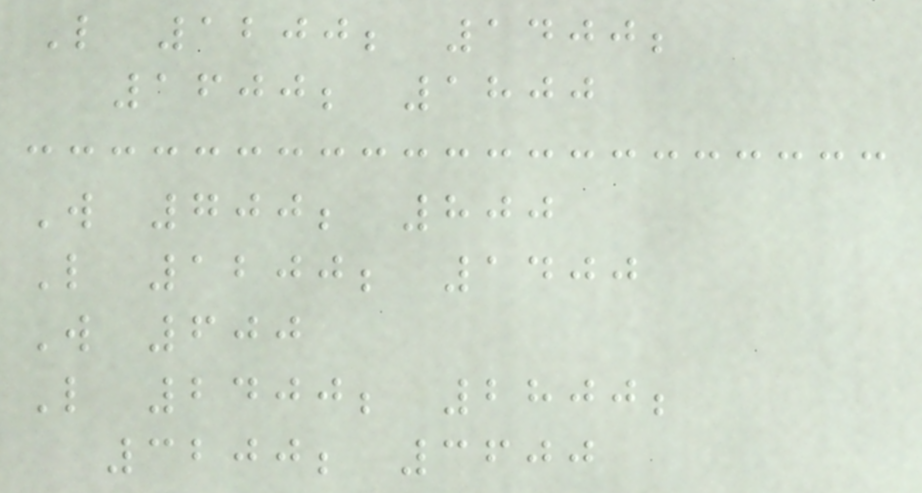L 1200; 1400;
1600; 1800
W 700; 800
L 1200; 1400
W 600
L 2400; 2800;
3200; 3600
